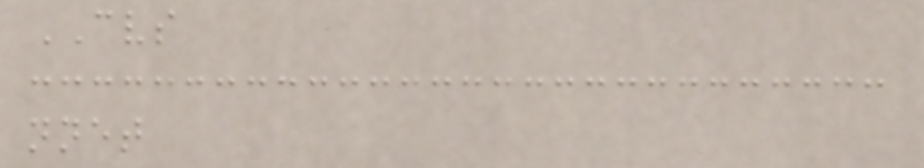CVS
nnet
